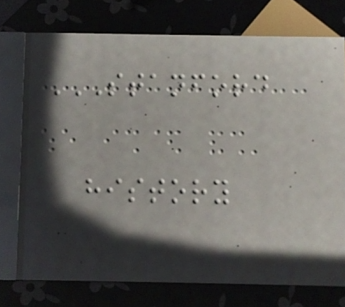STANFORD
HISTORY
